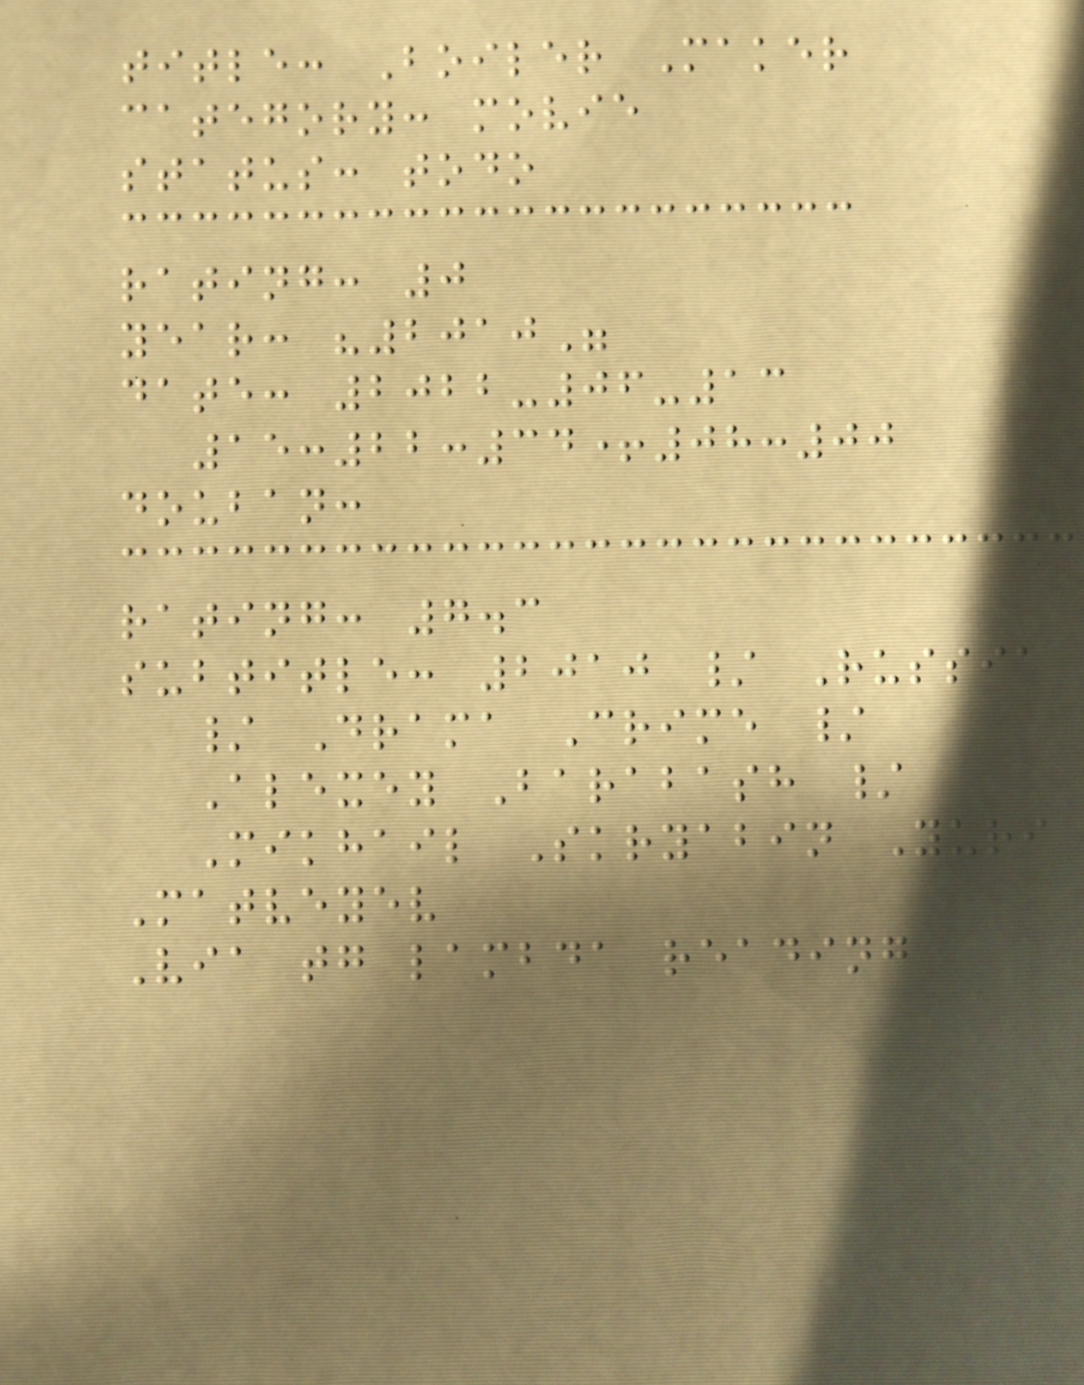title: Boiler Maker
category: movie
status: todo
rating: 0
year: "2010"
date: 2022-06-13
15:22:34+08:00
douban:
rating: 7.3
subtitle: 2010 / Russia
/ Drama Crime /
Alexey Barabash /
Mikhail Skryabin Yuri
Matveyev
Via tg lambda reading
